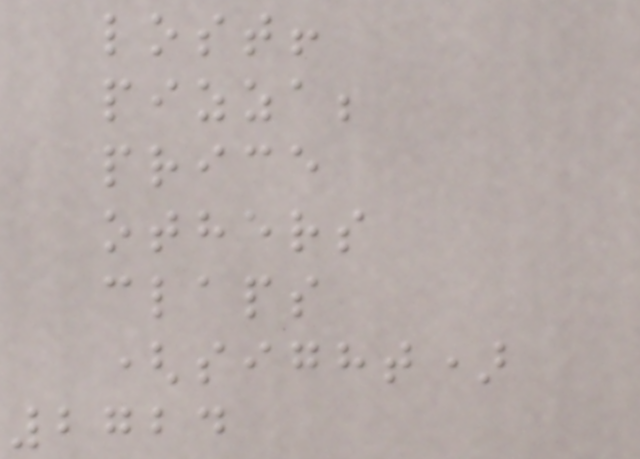lost!
pizza;
price
others
claps
(sight)
2724
